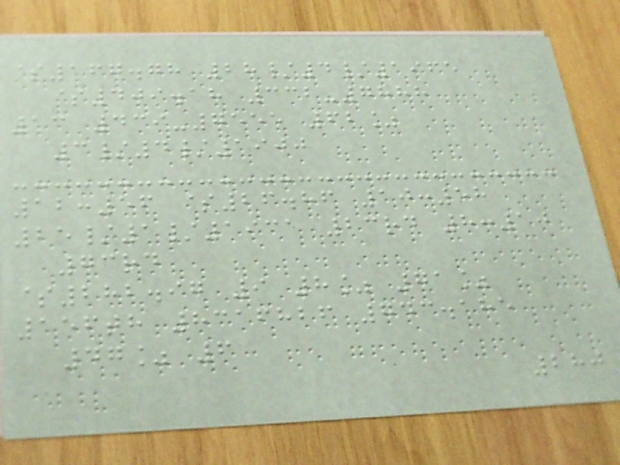$167.78 28/4/1965
$409.18 332-7888
13 439-7555 62%
3/4/1900
12:56 $26.86 10:58
25/1/1931 23rd 8:10
73rd
$282.97 9 8% 71%
156th 8316826 743.185
47% 6
280
